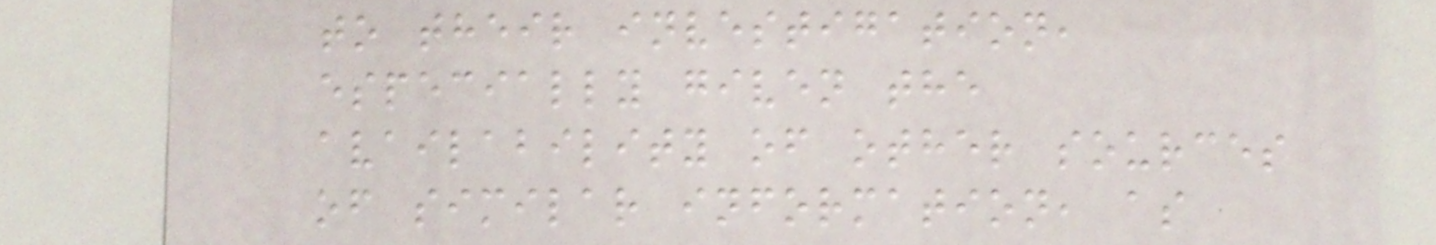to their investigation,
especially given the
availability of other sources
of similar information, as
